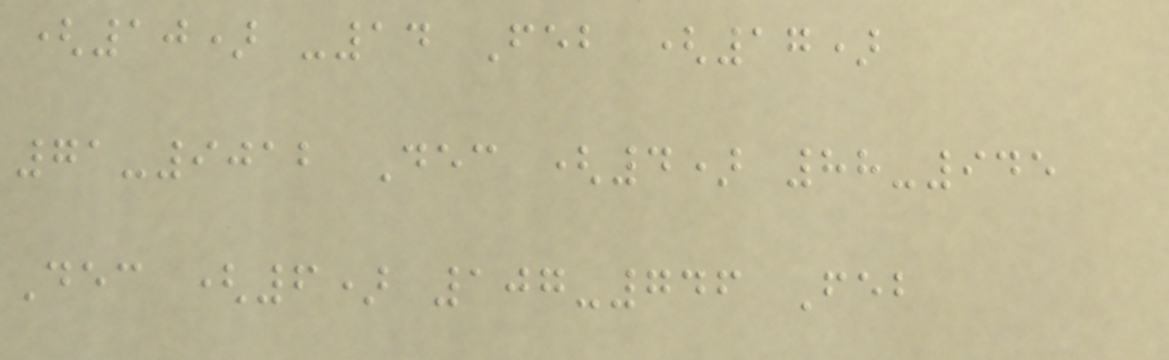(10) -14 Feb (17)
71-9012 Dec (4) 88-945
Dec (6) 107-746 Feb
